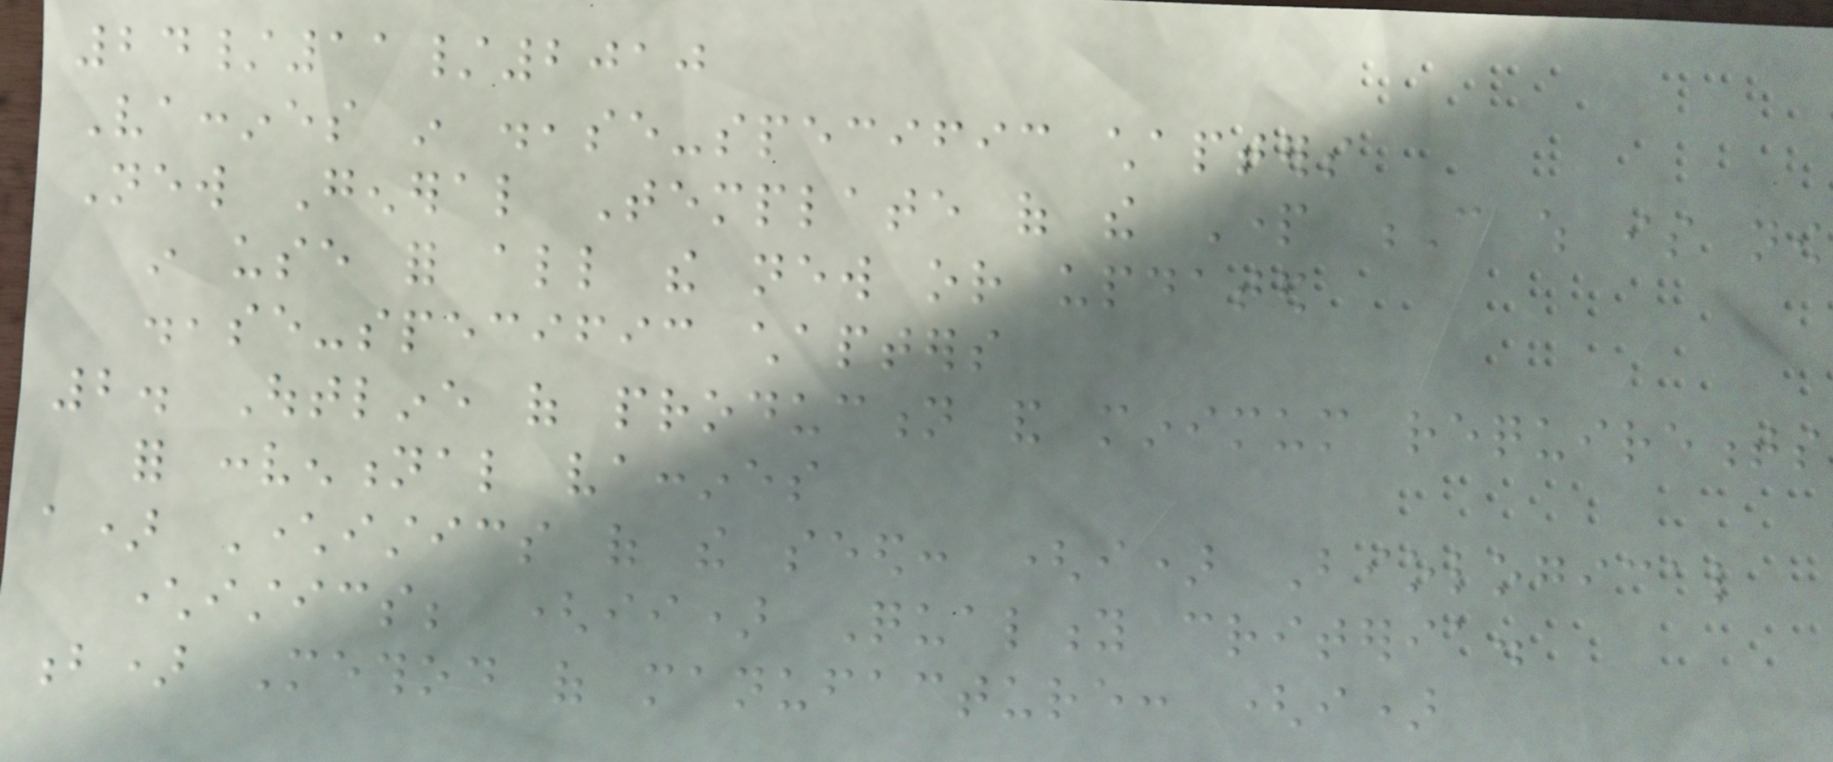24/11/2010
Vaccines in disease-specific chapters
New General Template of the Part C which is now
in use for all the new or updated
disease-specific chapters
2. Outline of production and minimum requirements
for conventional vaccines
a) Characteristics of the seed: (i) Biological
characteristics; (ii) Quality criteria.
b) Method of manufacture: (i)
